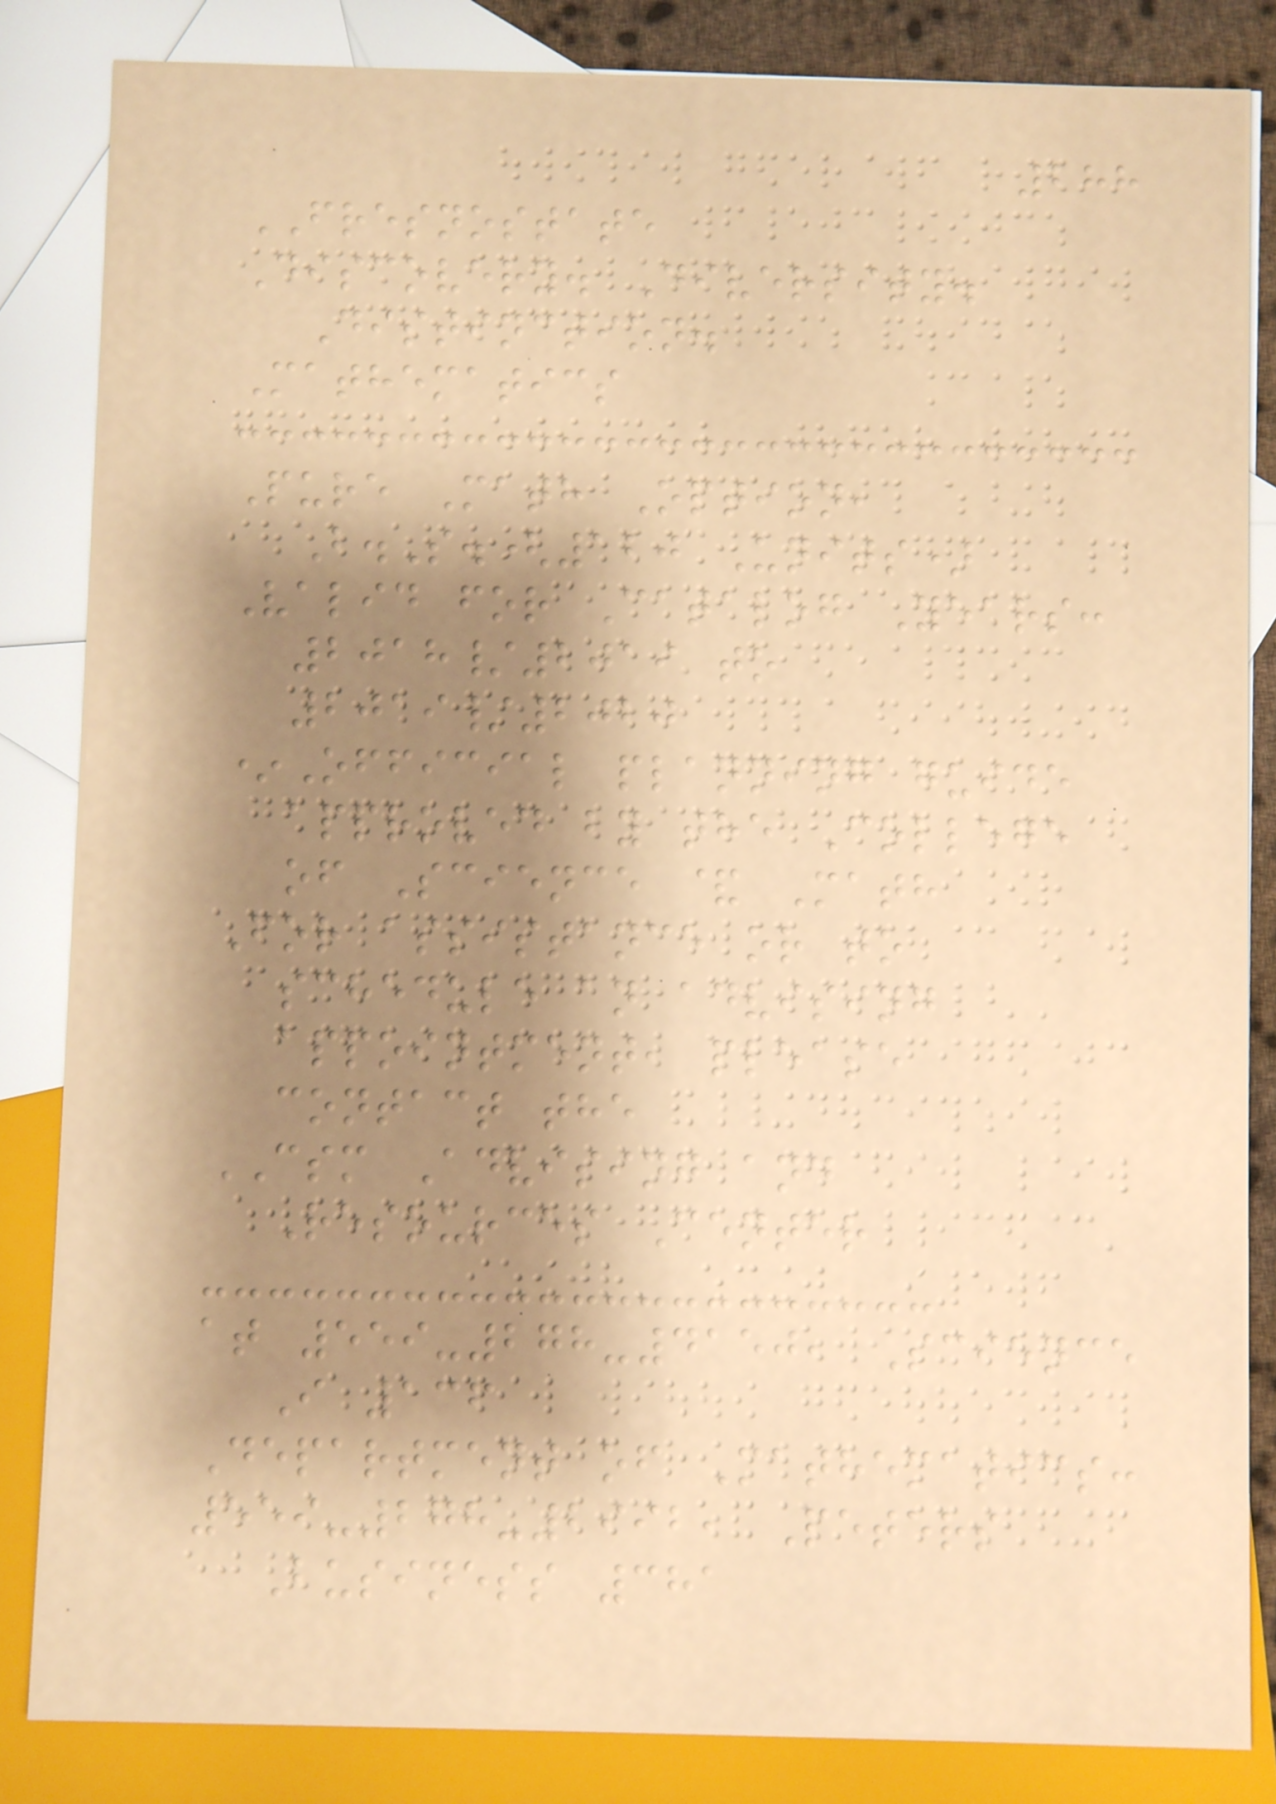288
FRESNOSTATE
Discovery. Diversity.
Distinction.
Mathematics
Pure Math Option,
B.S.(120 Units)
Valid for Catalog Years:
2018/2019 to
2019/2020
*Official planning guide
approved by the College
of Science & Math
For assistance or to
schedule an advising
appointment, please
contact the
CSM Advising and
Resources Center
at 559-278-4150, Science
I 136
Department of Mathematics:
559-278-2992, Peters
Business 381
